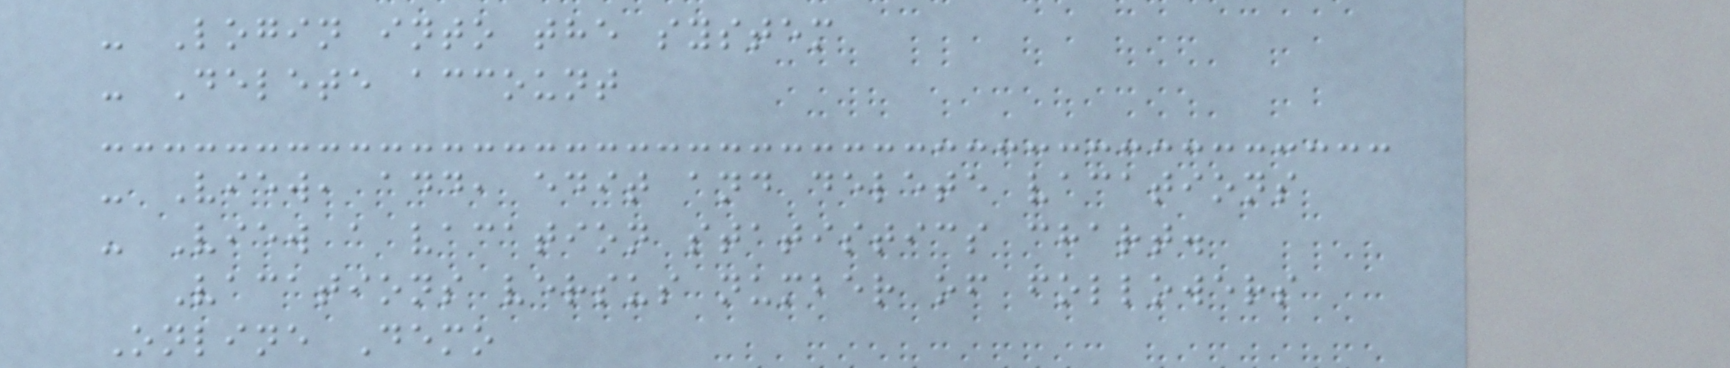- Login into the system
- Delete account
- View, add, edit and delete vacations
- View a vacation statistics chart.
Vacations versus number of followers
Online Demo
